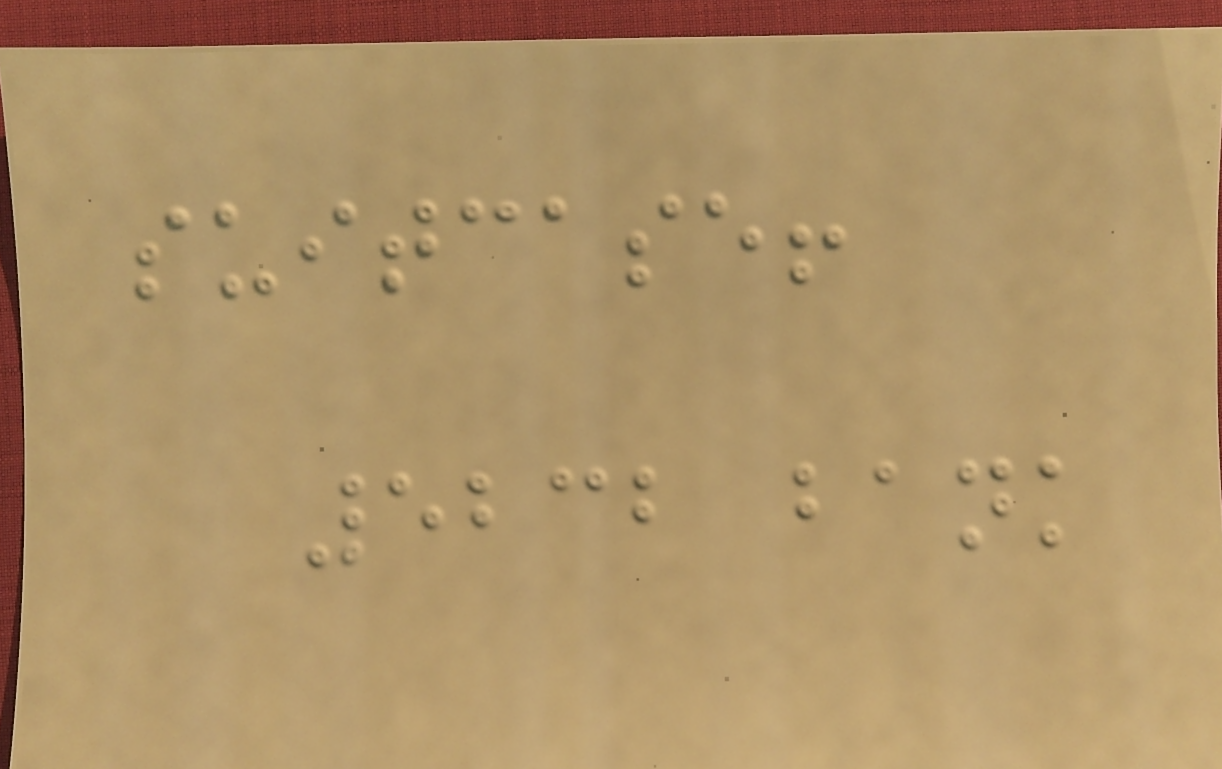suitcase!
5232 bank
